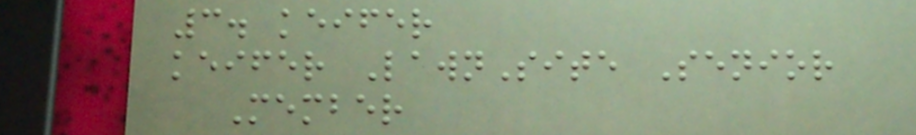3. keifer
keifer LawnSite Senior
Member
